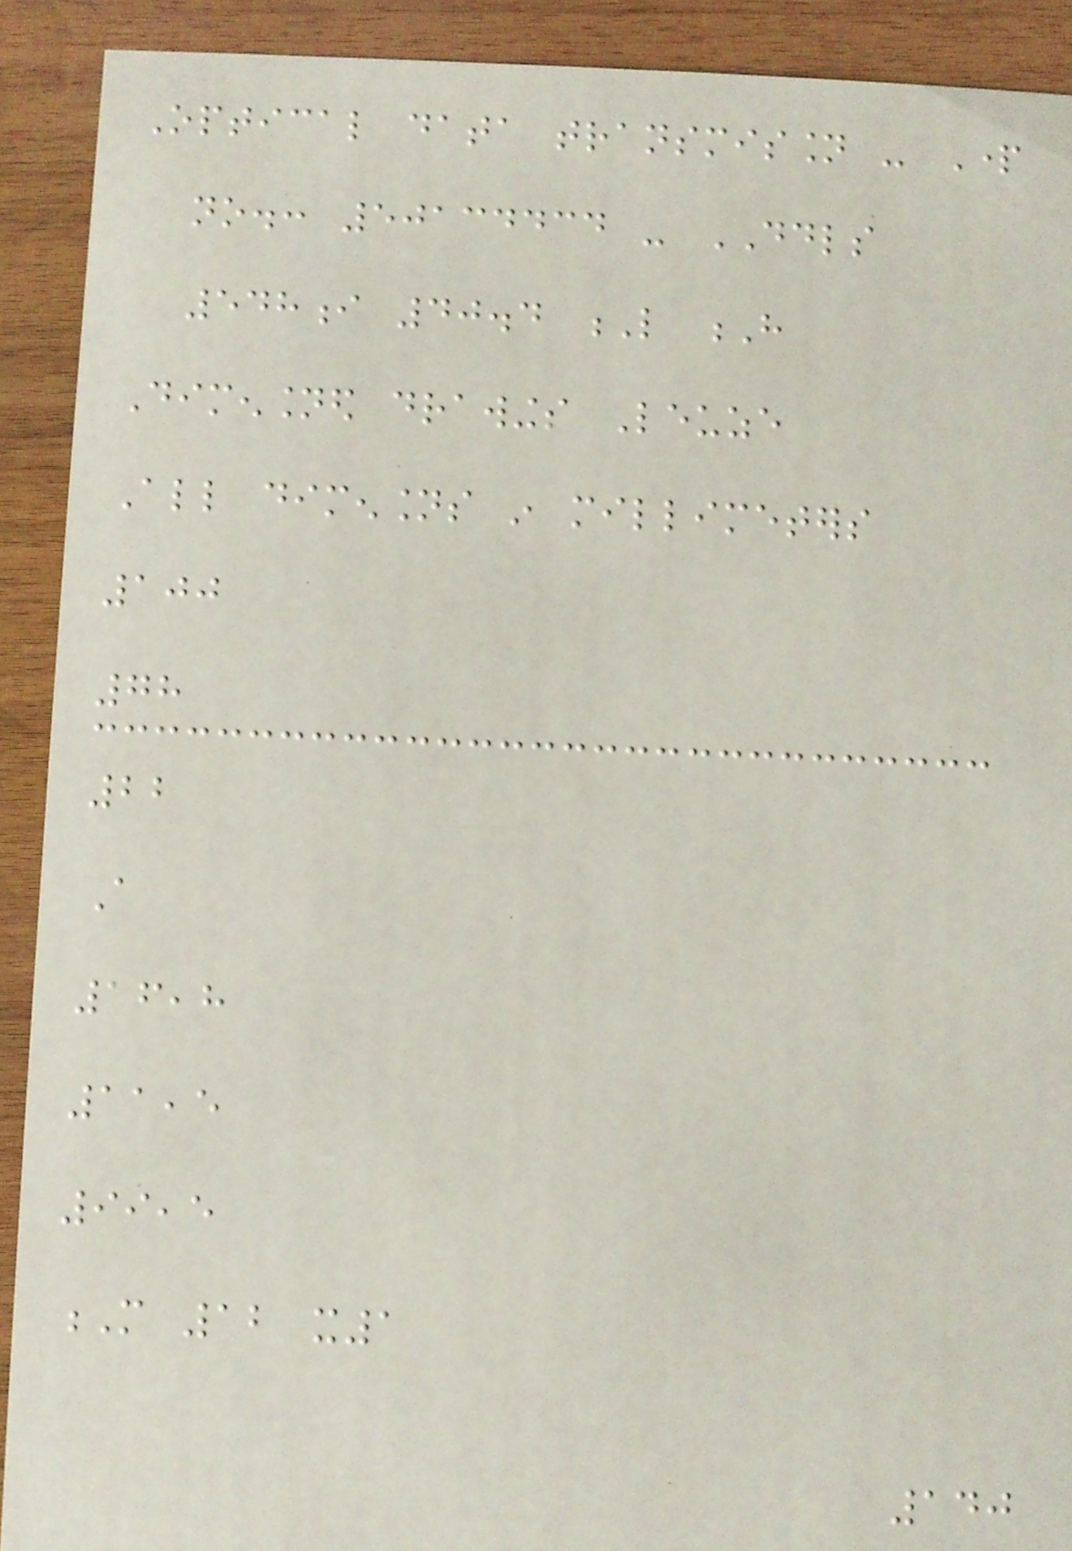Optical data transmission - Part
no.: 50134434 - DDLS
548i 40.4 L H
Dimensioned drawings Leuze
All dimensions in millimeters
100
78
22
A
16,8
11,5
99,5
M 12 x1
140
